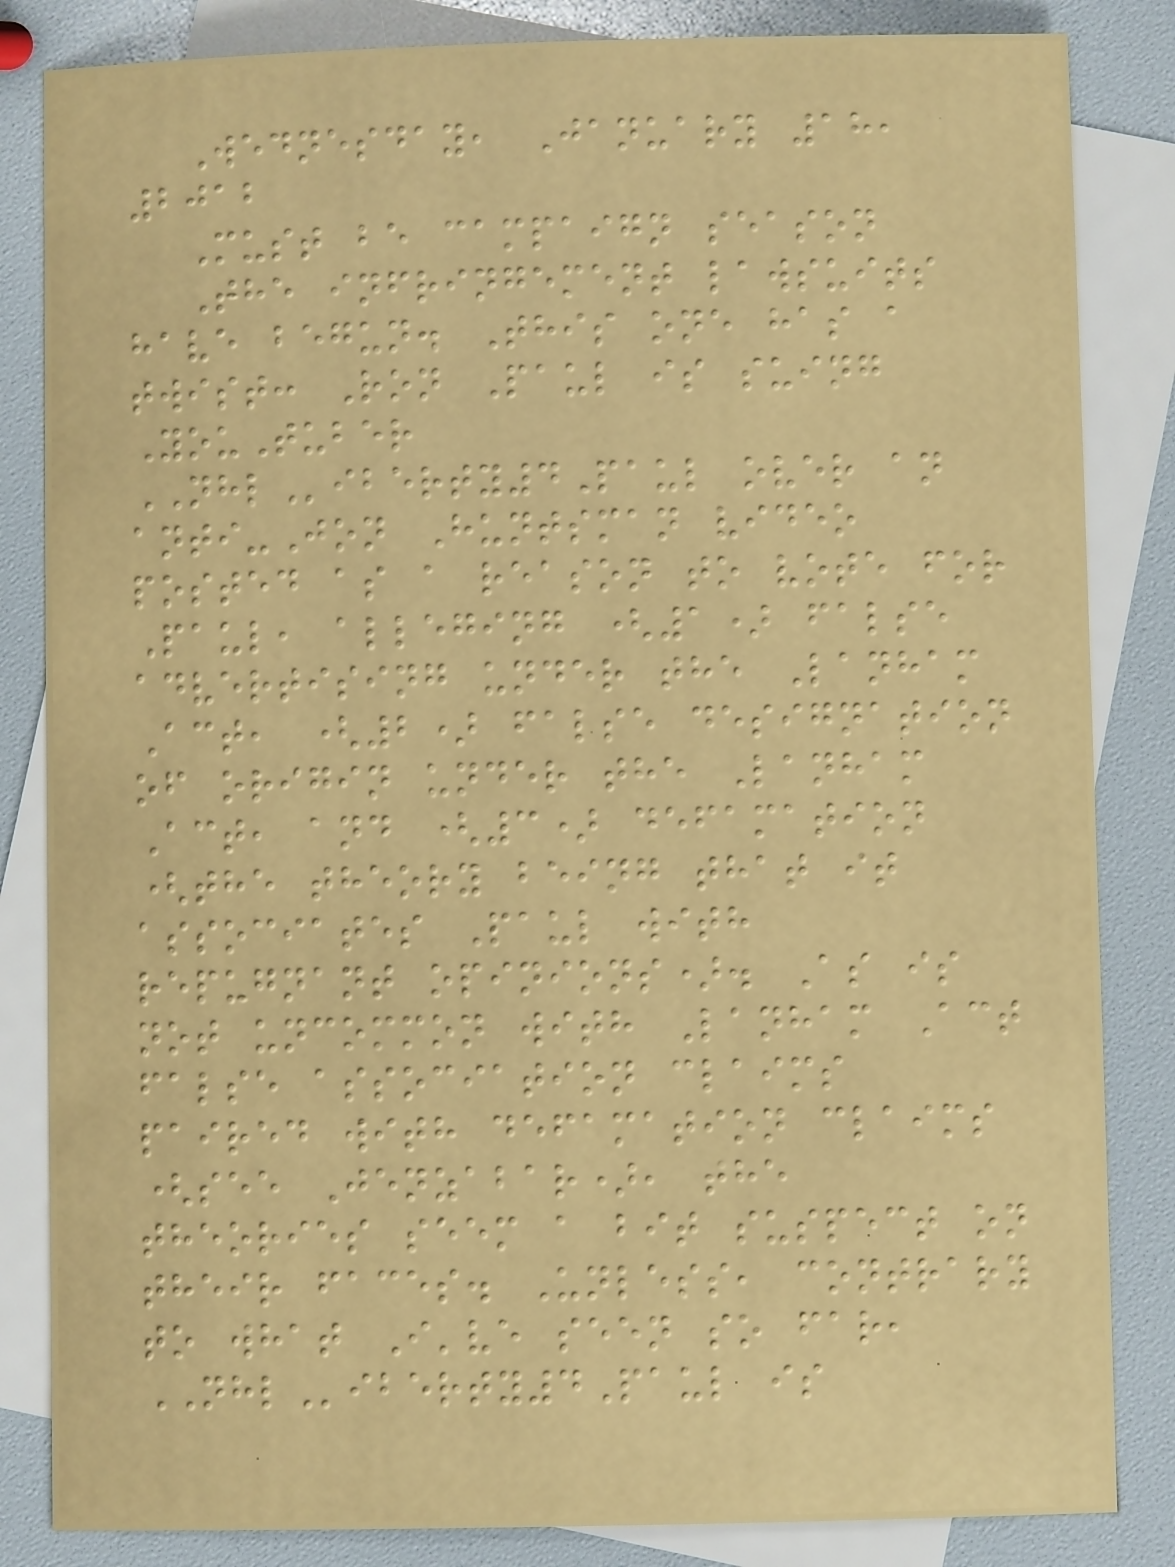Wednesday, January 18,
2012
Must be campaign season
The infringement lawsuits
have begun. This one has a
twist: Ron Paul is suing
YouTuber
NHLiberty4Paul over an
anti-Jon Huntsman video
posted as a reason to vote for
Paul, alleging (1) false
advertising under the Lanham
Act, (2) false designation
of origin under the Lanham
Act, and (3) defamation
(the theory being that it
associates Paul with
repugnant opinions). As is
not uncommon with Lanham Act
false association claims
paired with defamation claims
(see Jenzabar), the
theories seem a bit suspect on
their faces. Unless, contrary
to what I've seen so far,
NHLiberty4Paul is
